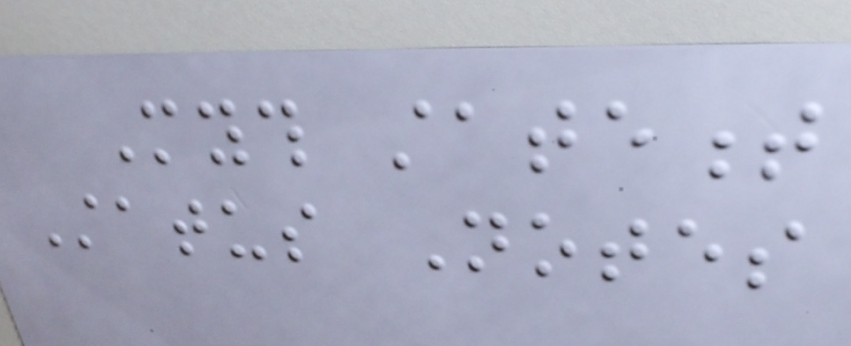Myth statement
Status Notes
